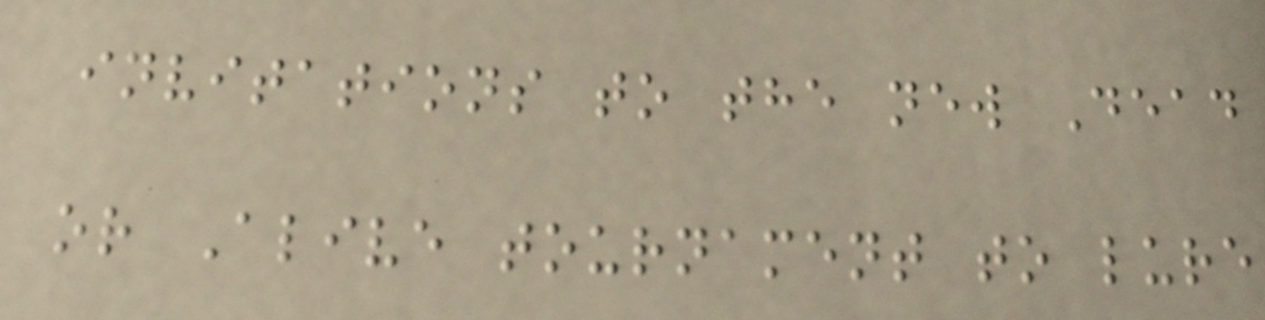invitations to the new Dead
or Alive tournament to lure
